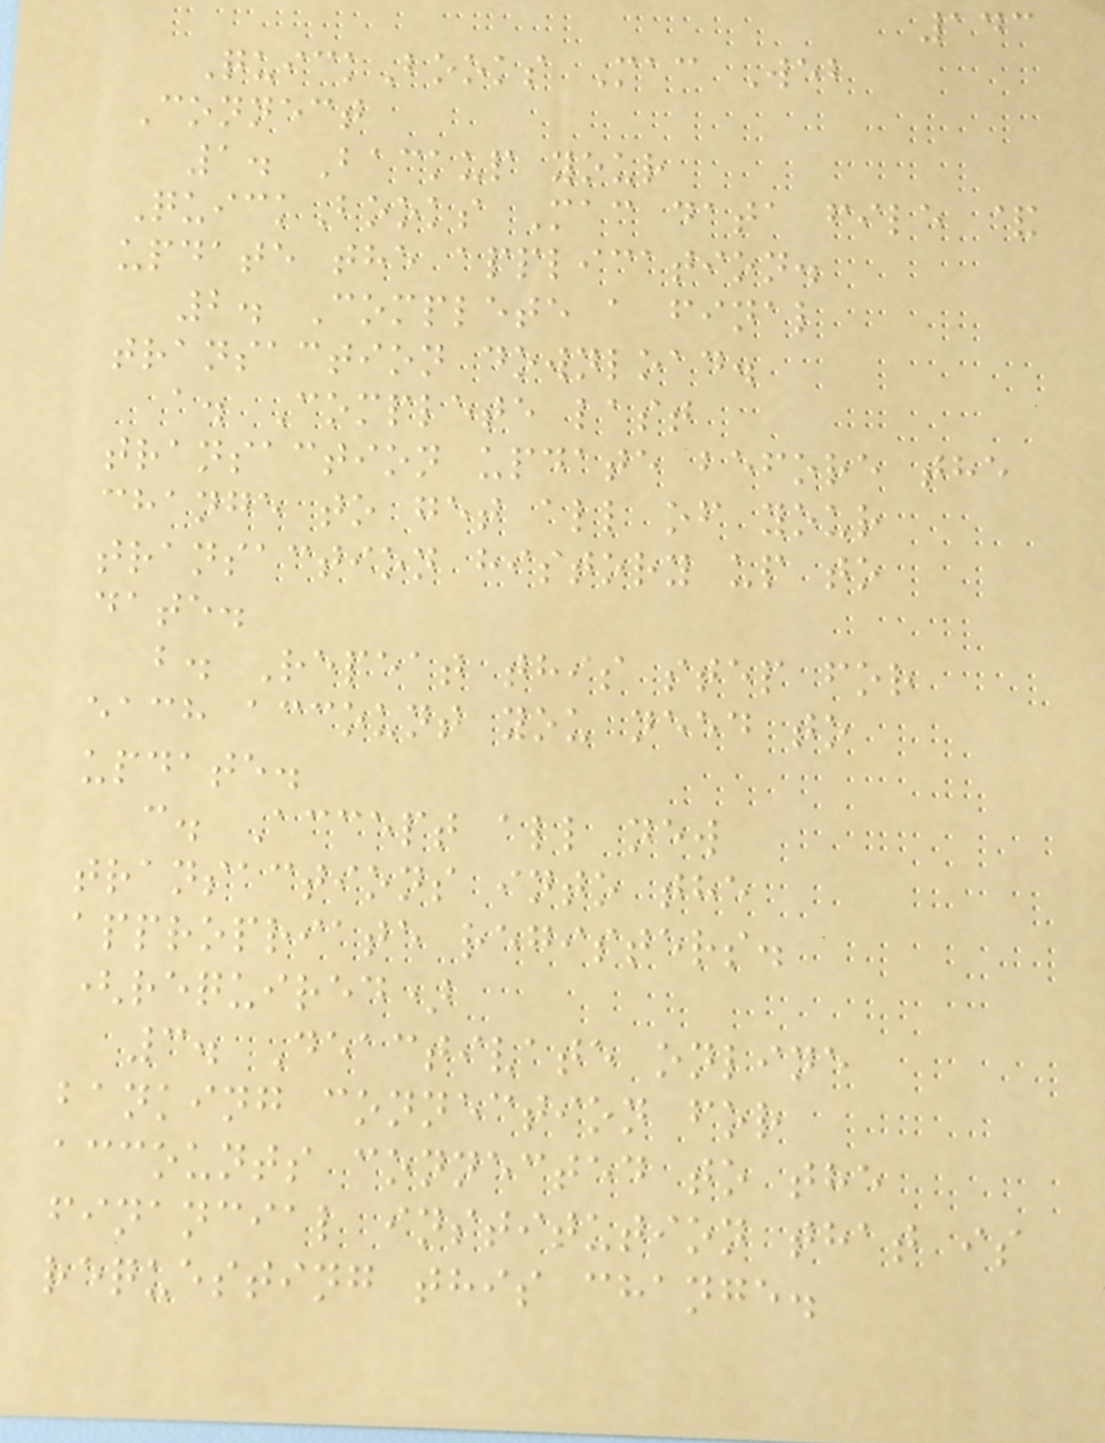143
QuickBooks Mac Web
Connect
1. Backup your
QuickBooks Mac data file &
update the application.
2. Complete a final
transaction download.
a. Complete last
transaction update before the
change to get all of your
transaction history up to
date.
b. Repeat this step for
each account you need to
update.
c. Accept all new
transactions into the
appropriate registers.
(required)
3. Deactivate online
banking connection for
accounts connected to the
financial institution that is
requesting this change.
